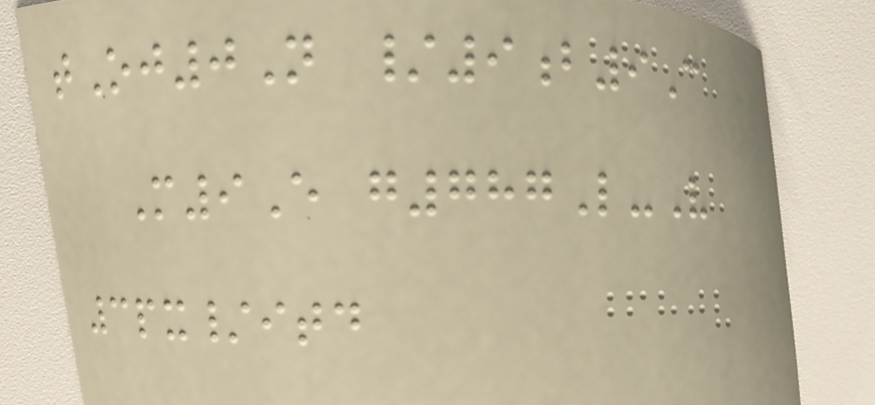tOj0N /9b9C
M9E g787L-V
3px/itd
